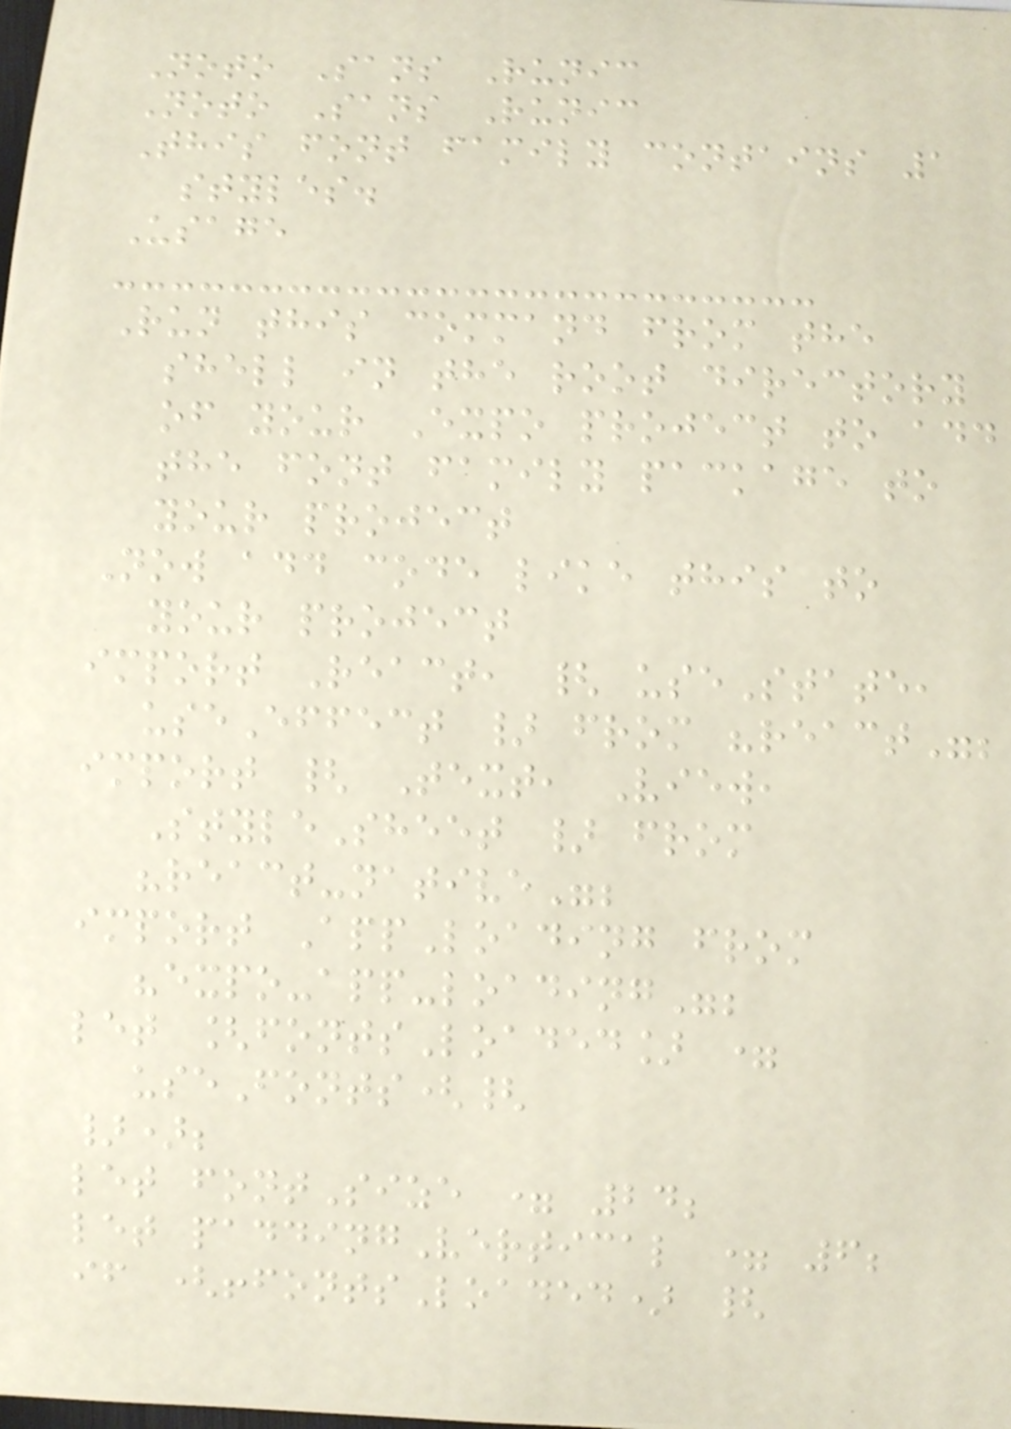Noto Sans Runic
Noto Sans Runic
This font family contains 1
styles.
Usage
Run this command from the
shell in the root directory
of your Expo project to add
the font family package to
your project
Now add code like this to
your project
import React, { useState,
useEffect } from "react";
import { Text, View,
StyleSheet } from
"react-native";
import AppLoading from
"expo-app-loading";
let [fontsLoaded] =
useFonts({
});
let fontSize = 24;
let paddingVertical = 6;
if (!fontsLoaded) {
